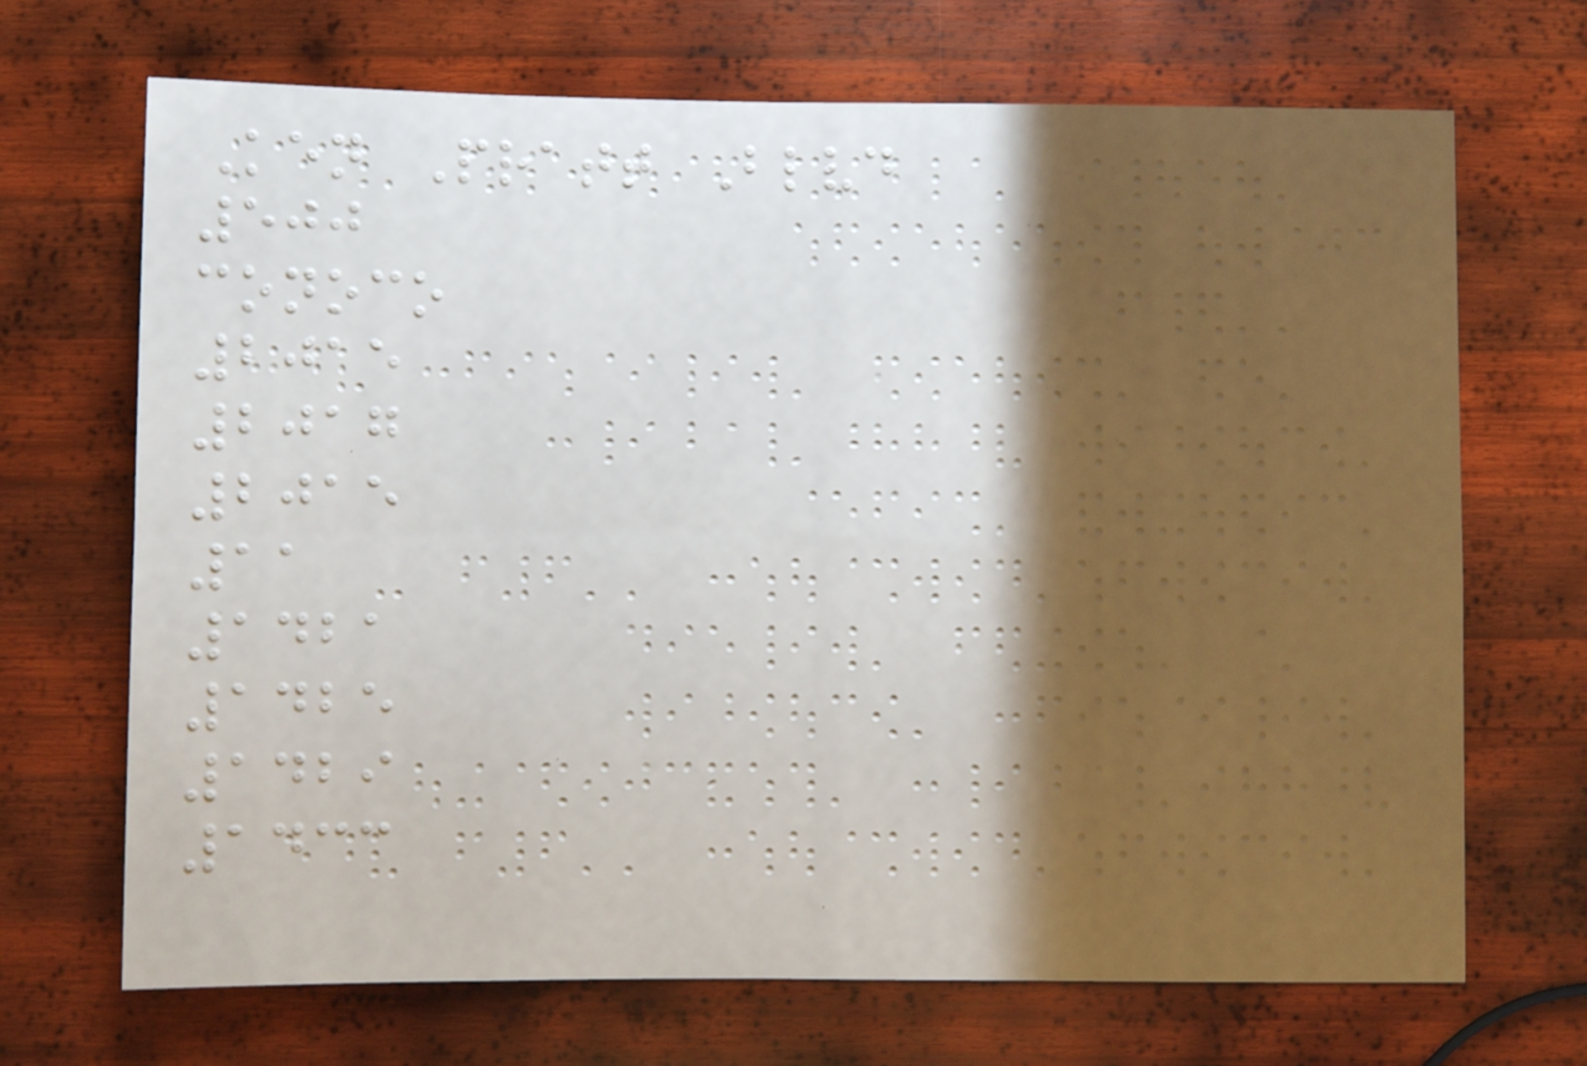Ken Pratt Blvd
500
conoco
2015
2017
2015
11
1421
1425
1429
1433
